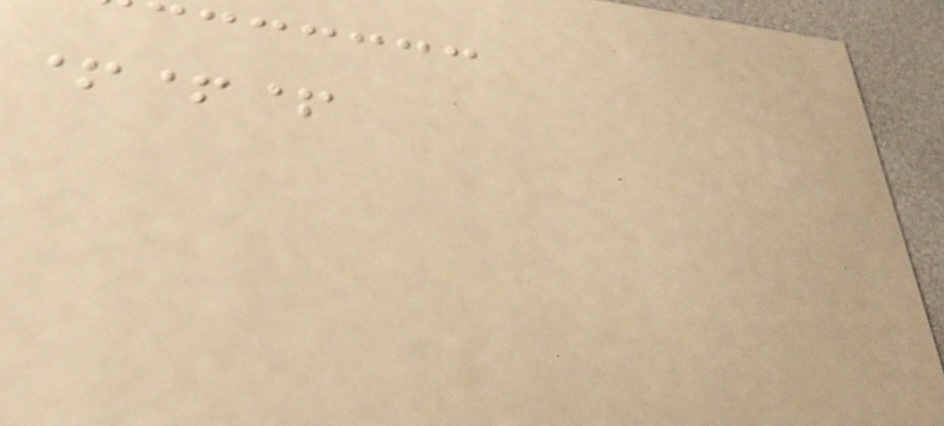+++
